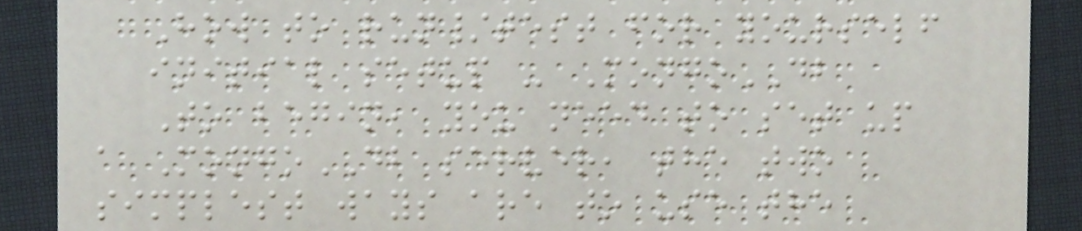How to run/test for yourself
initial setup - MongoDB
To begin, you need to set up
a MongoDB server, the two
simplest ways are to use the
